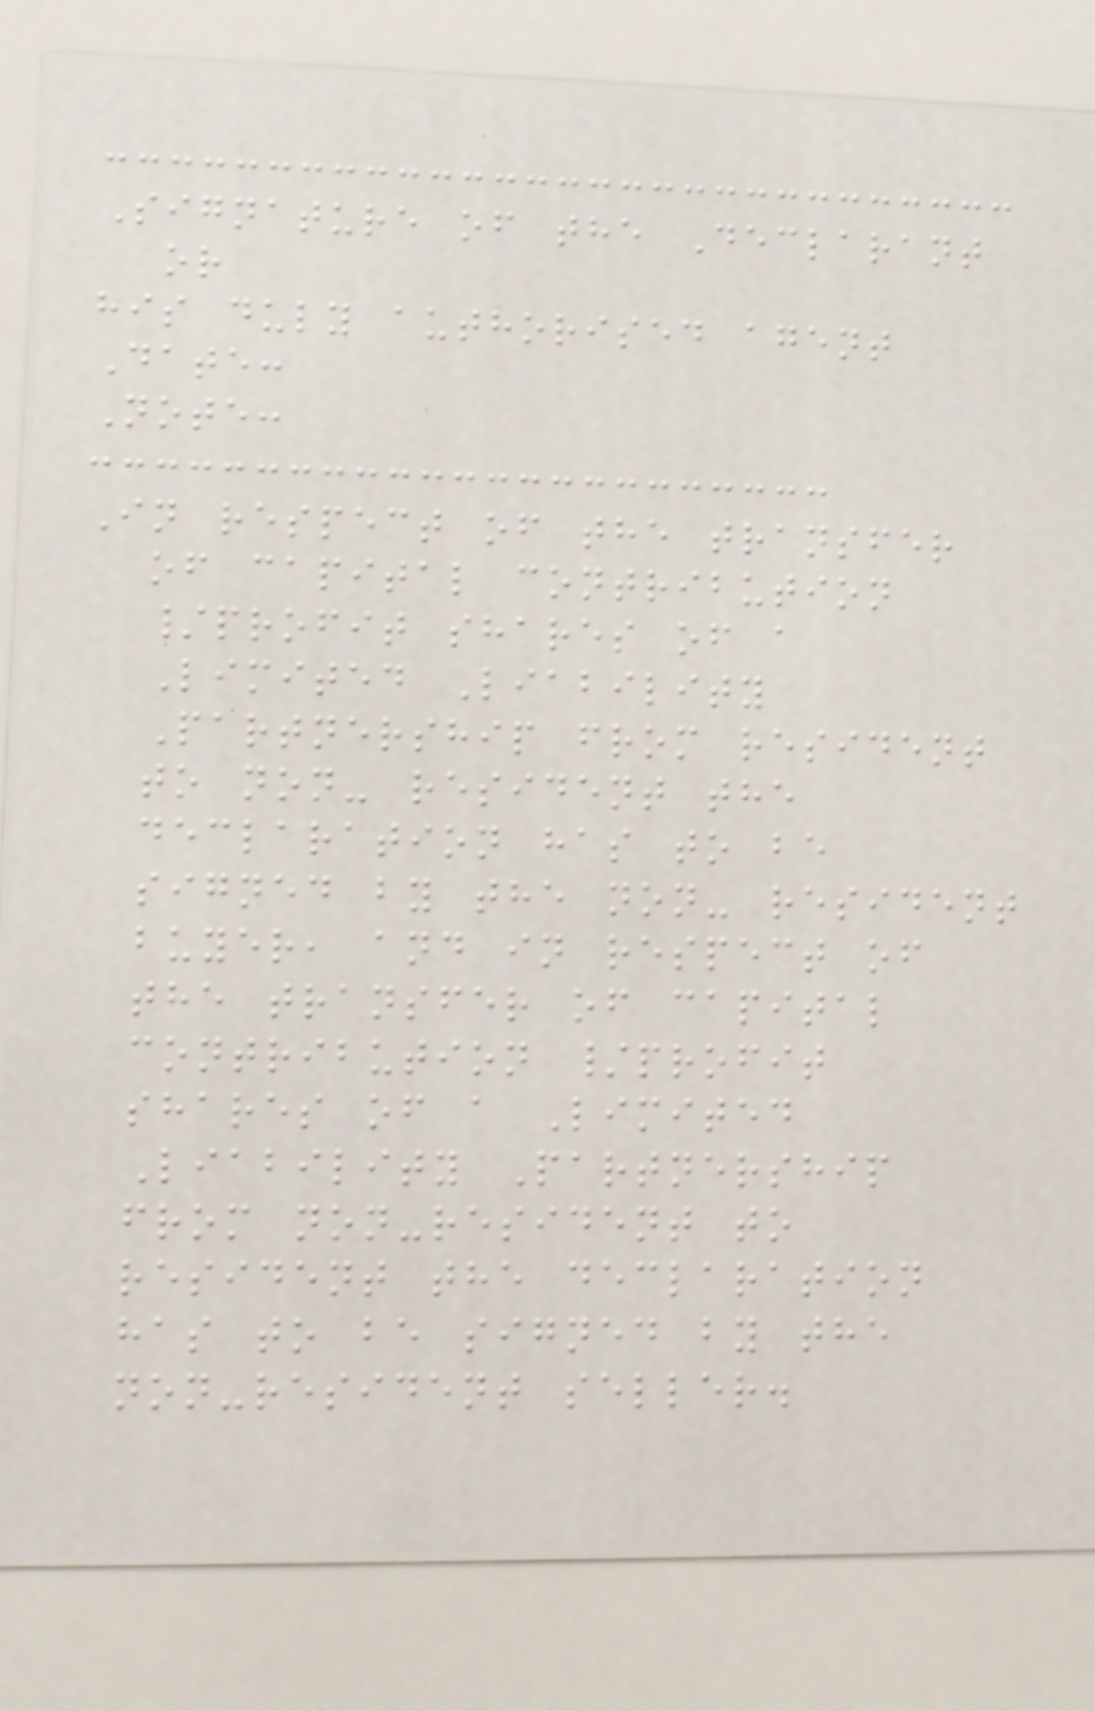Signature of the Declarant
or
his duly authorised agent
Date:
Note:
In respect of the transfer
of capital contribution
/profit shares of a
Limited Liability
Partnership from resident
to non- resident the
declaration has to be
signed by the non- resident
buyer, and in respect of
the transfer of capital
contribution /profit
shares of a Limited
Liability Partnership
from non-resident to
resident the declaration
has to be signed by the
non-resident seller.
